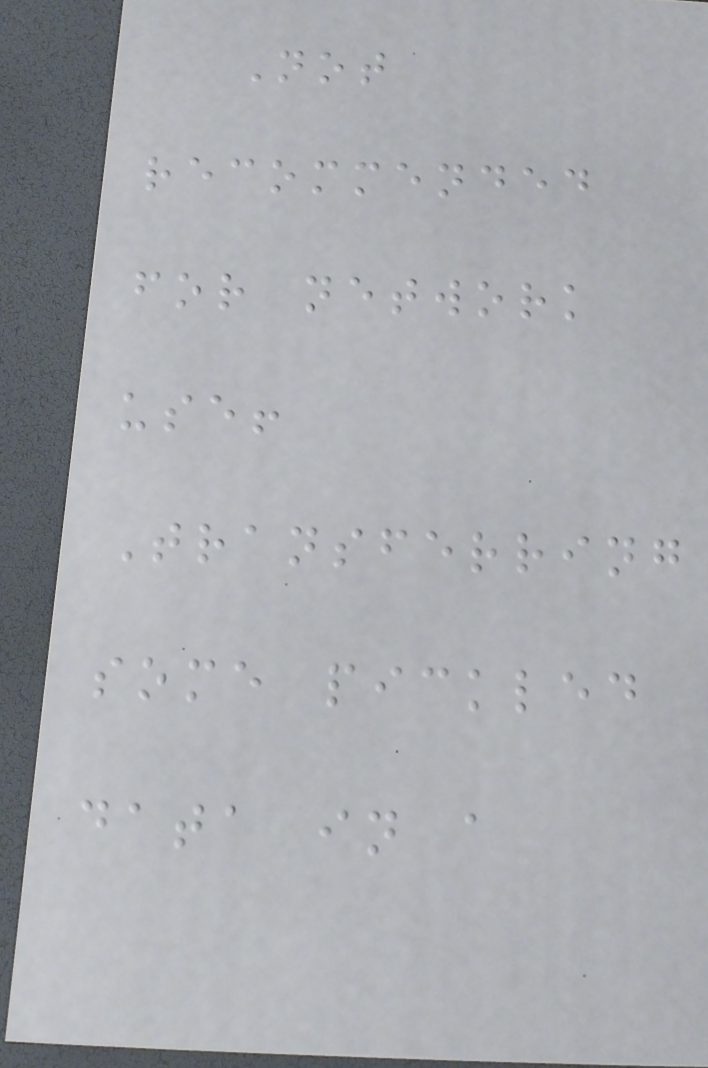Not
recommended
for network
use!
Transferring
some pickled
data in a
